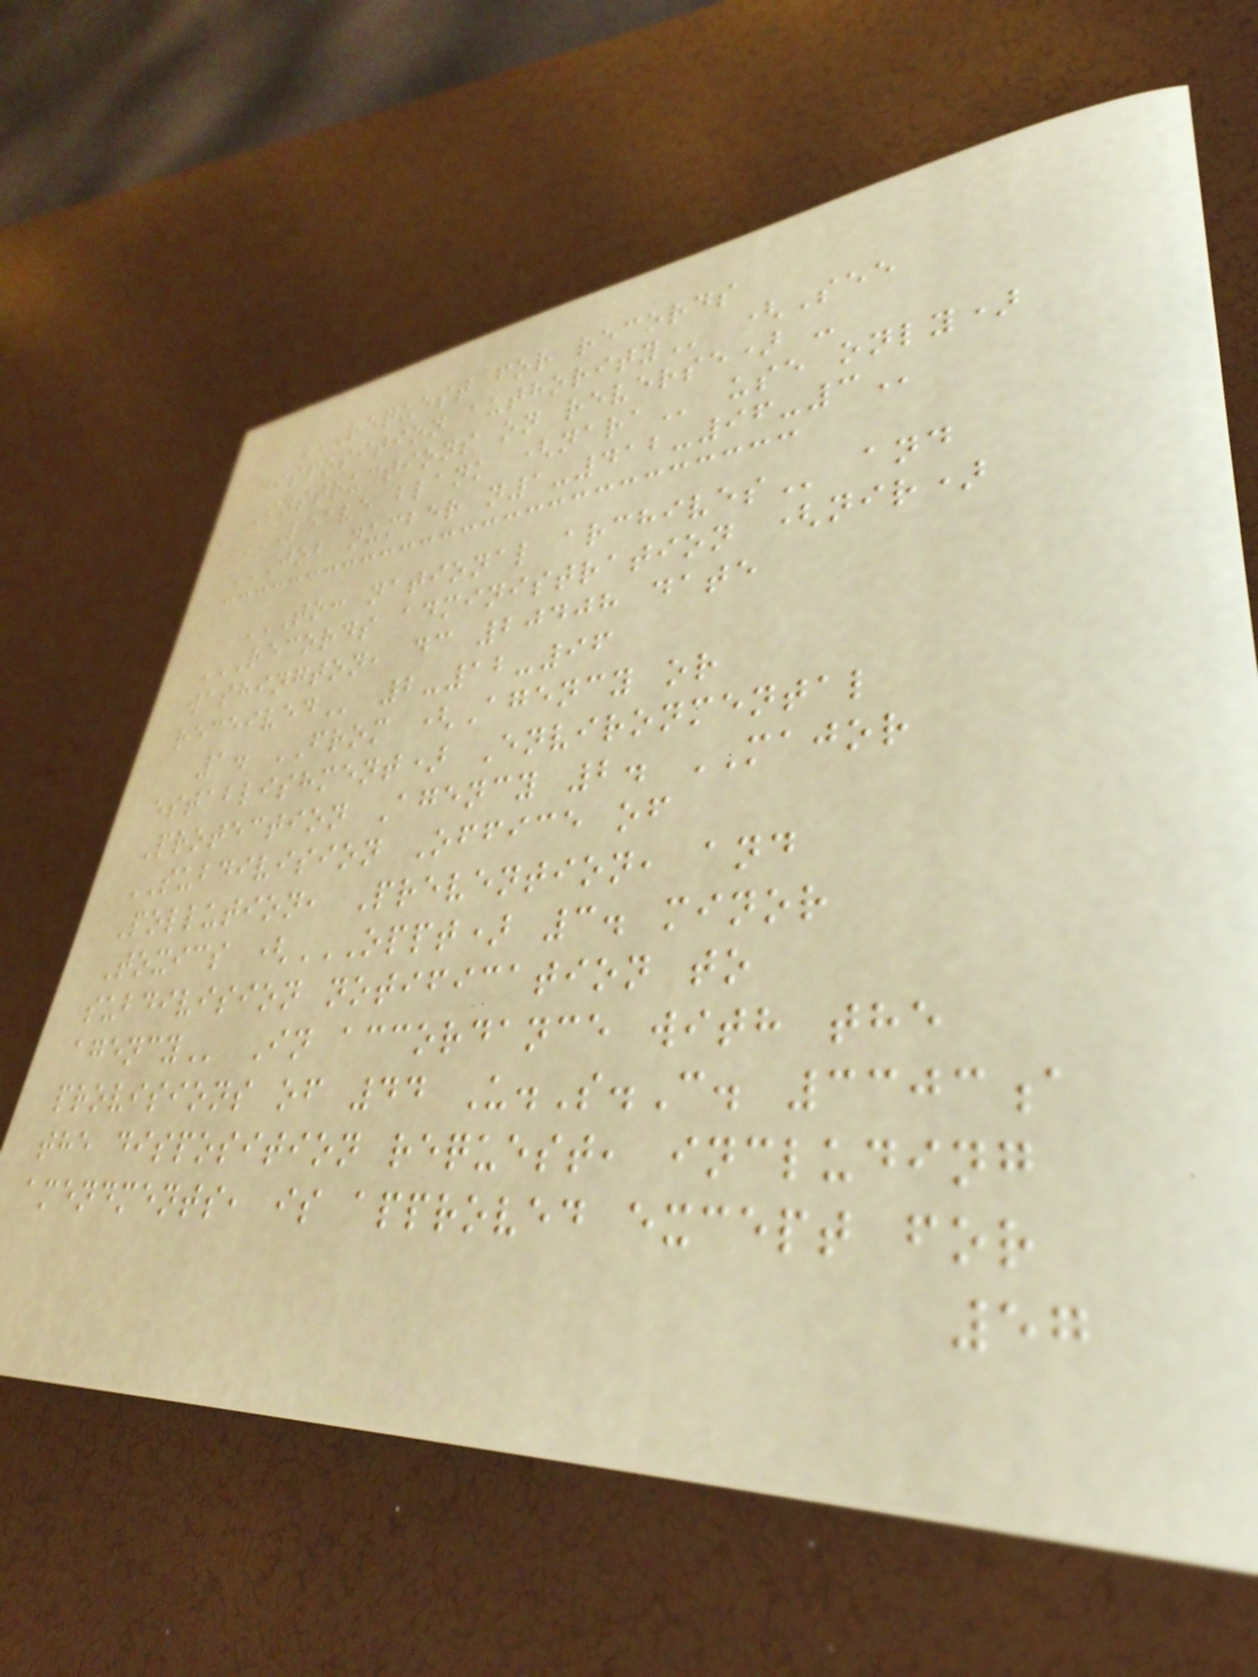REQUEST FOR RECORDS
DISPOSITION AUTHORITY (See
Instructions on reverse) -
LEAVE BLANK (NARA use only)
JOB NUMBER N1-412-96-3
TO: NATIONAL ARCHIVES and
RECORDS ADMINISTRATION (NIR)
WASHINGTON, DC 20408 DATE
RECEIVED 2-12-96
1. FROM (Agency or
establishment) Environmental
Protection Agency 2. MAJOR
SUBDIVISION Office of
Pollution, Prevention, and
Toxics (OPPT) 3. MINOR
SUBDIVISION NOTIFICATION TO
AGENCY In accordance with the
provisions of 44 U.S.C. 3303a
the disposition request, including
amendments, is approved except for
57
